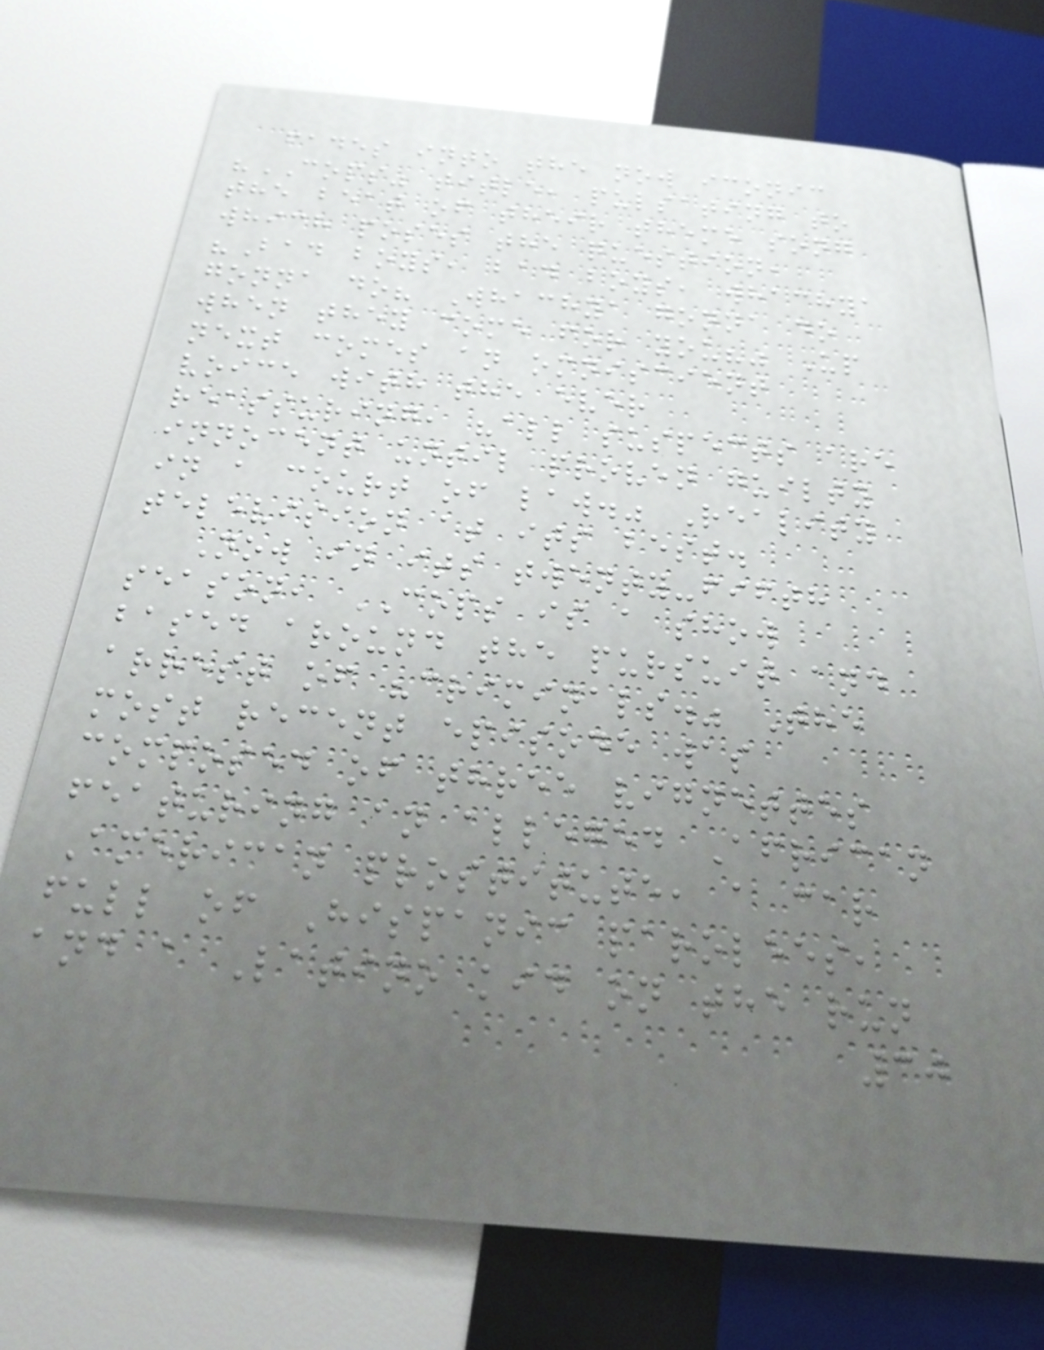fades into the now iconic
"COPS" title, pulsating to
the beat of their theme song
which poses the question,
"Bad boys, bad boys, whachya
gonna do? Whachya gonna do
when they come for you?" Up
next comes an omniscient
voice with the ever
reassuring, "all suspects are
innocent until proven guilty
in a court of law." Reality
television at its best.
Now in its twenty-fifth
season, COPS is a show
based around the pursuit and
arrest of "criminals." The
most recent episode was
composed of three vignettes
featuring an alleged African
American prostitute, a car
full of Hispanic parolees,
and a Latino kid on the run
30
